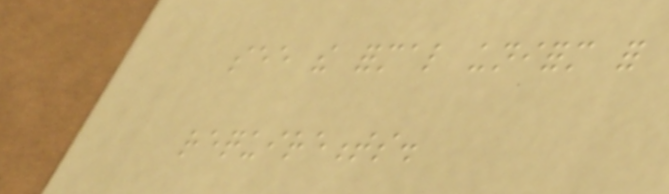see the formal uniform for
requirements.
